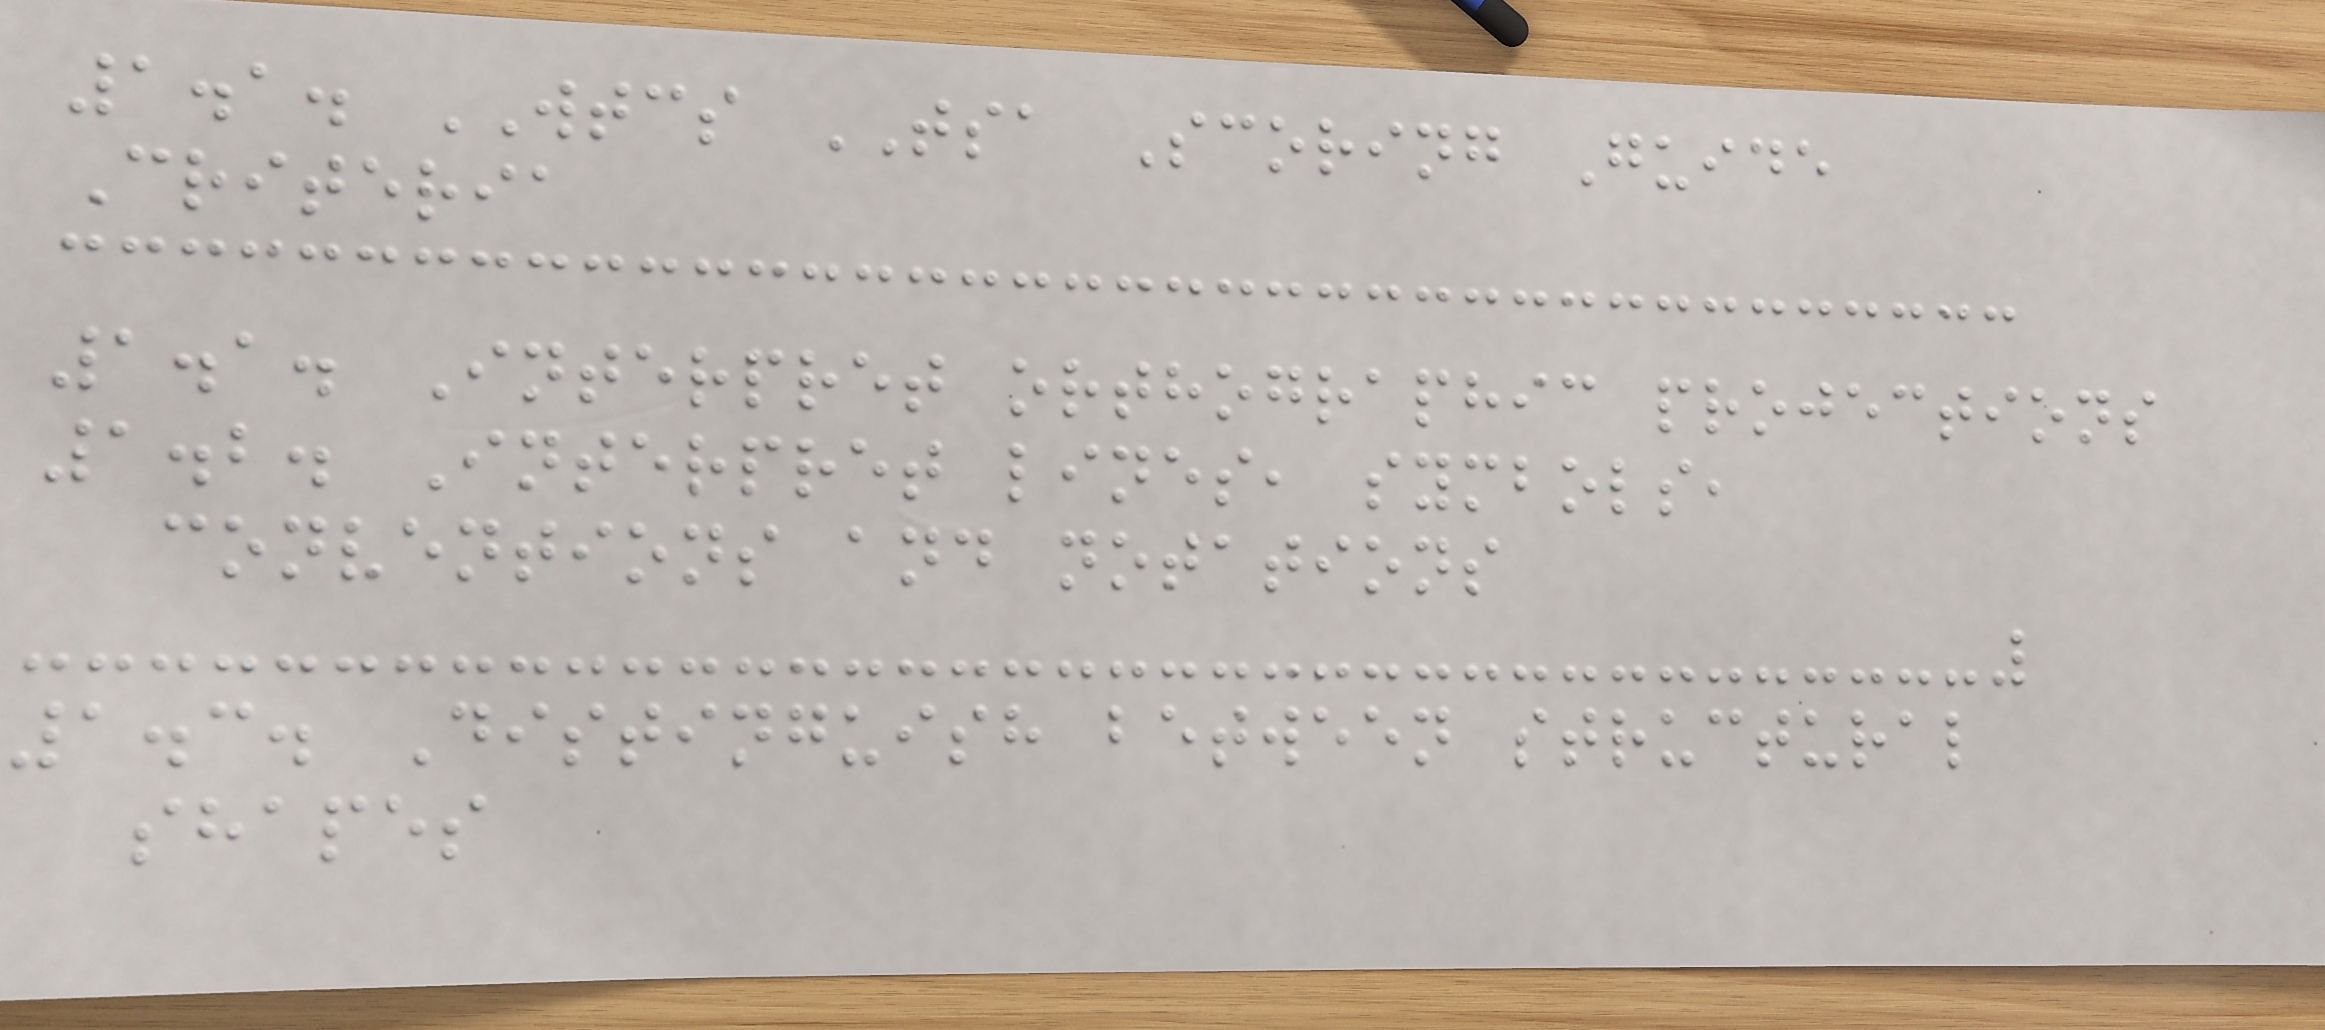1.1. WTCS TSA Scoring Guide
Criteria
1.1. Interpret orthographic projections
1.2. Interpret lines, symbols,
conventions and notations
1.3. Distinguish between structural
shapes
